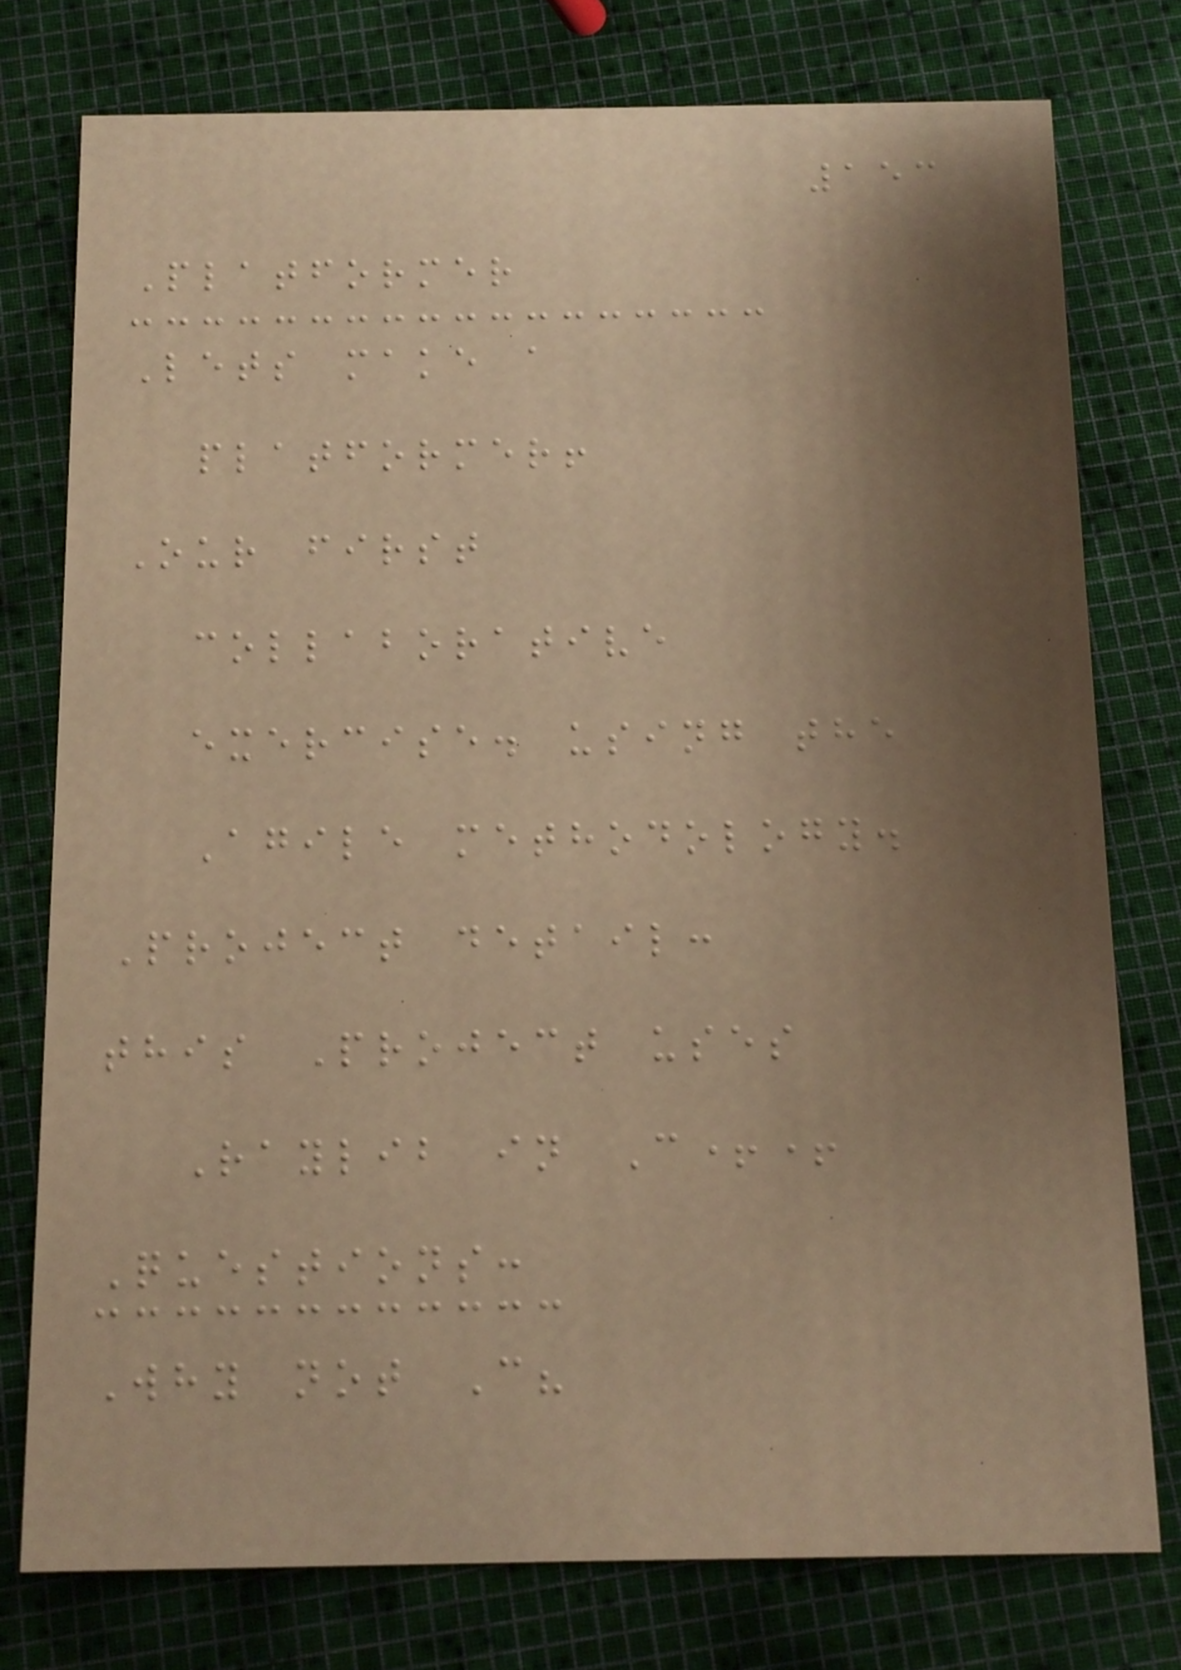153
Platformer
Lets make a
platformer!
Our first
collaborative
exercise. using the
Agile methodology.
Project detail:
this Project uses
Raylib in C++
Questions:
Why not C?
